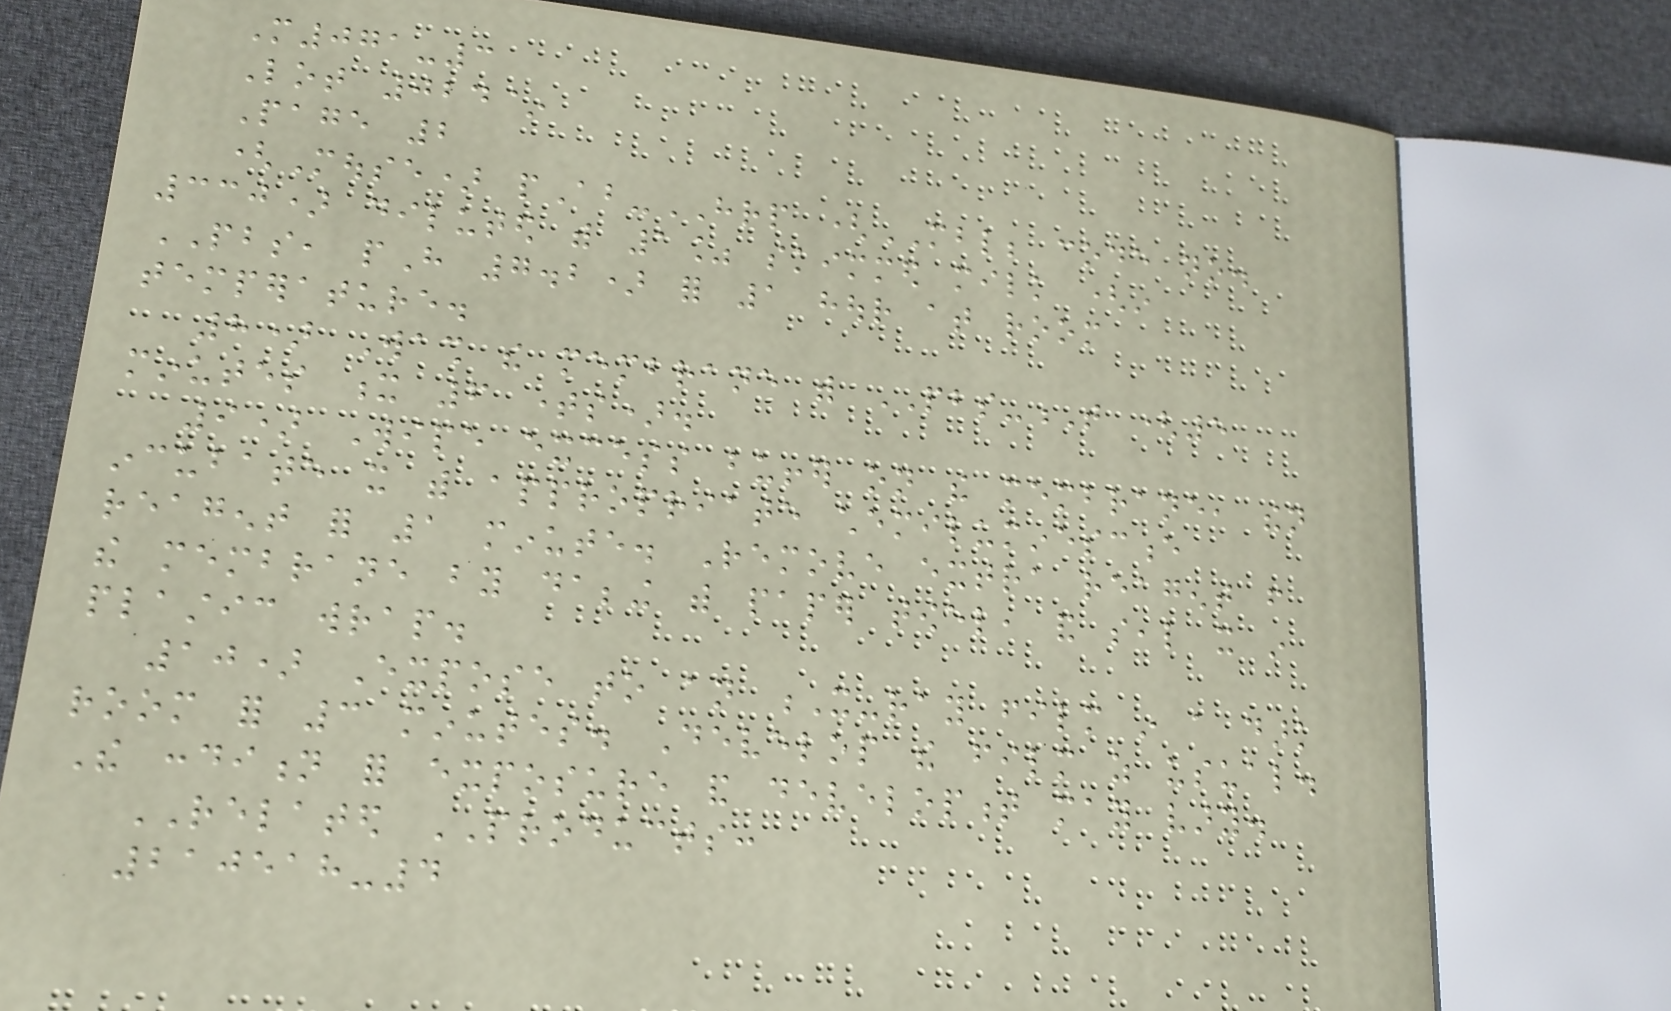M071-3
Lot 024~
Page 2
(Mouse) pAb-HRP (MBL; code no.
330) diluted with 1% skimmed milk (in
PBS, pH 7.2) for 1 hour at room
temperature.
8) Wash the membrane with PBS-T (5
minutes x 6 times).
9) Wipe excess buffer on the membrane, then
incubate it with appropriate chemiluminescence
reagent for 1 minute. Remove extra reagent from
the membrane by dabbing with paper towel, and seal it in
plastic wrap.
10) Expose to an X-ray film in a dark
room for 3 minutes. Develop the film as usual.
The condition for exposure and development may vary.
RELATED PRODUCTS:
210518-4
